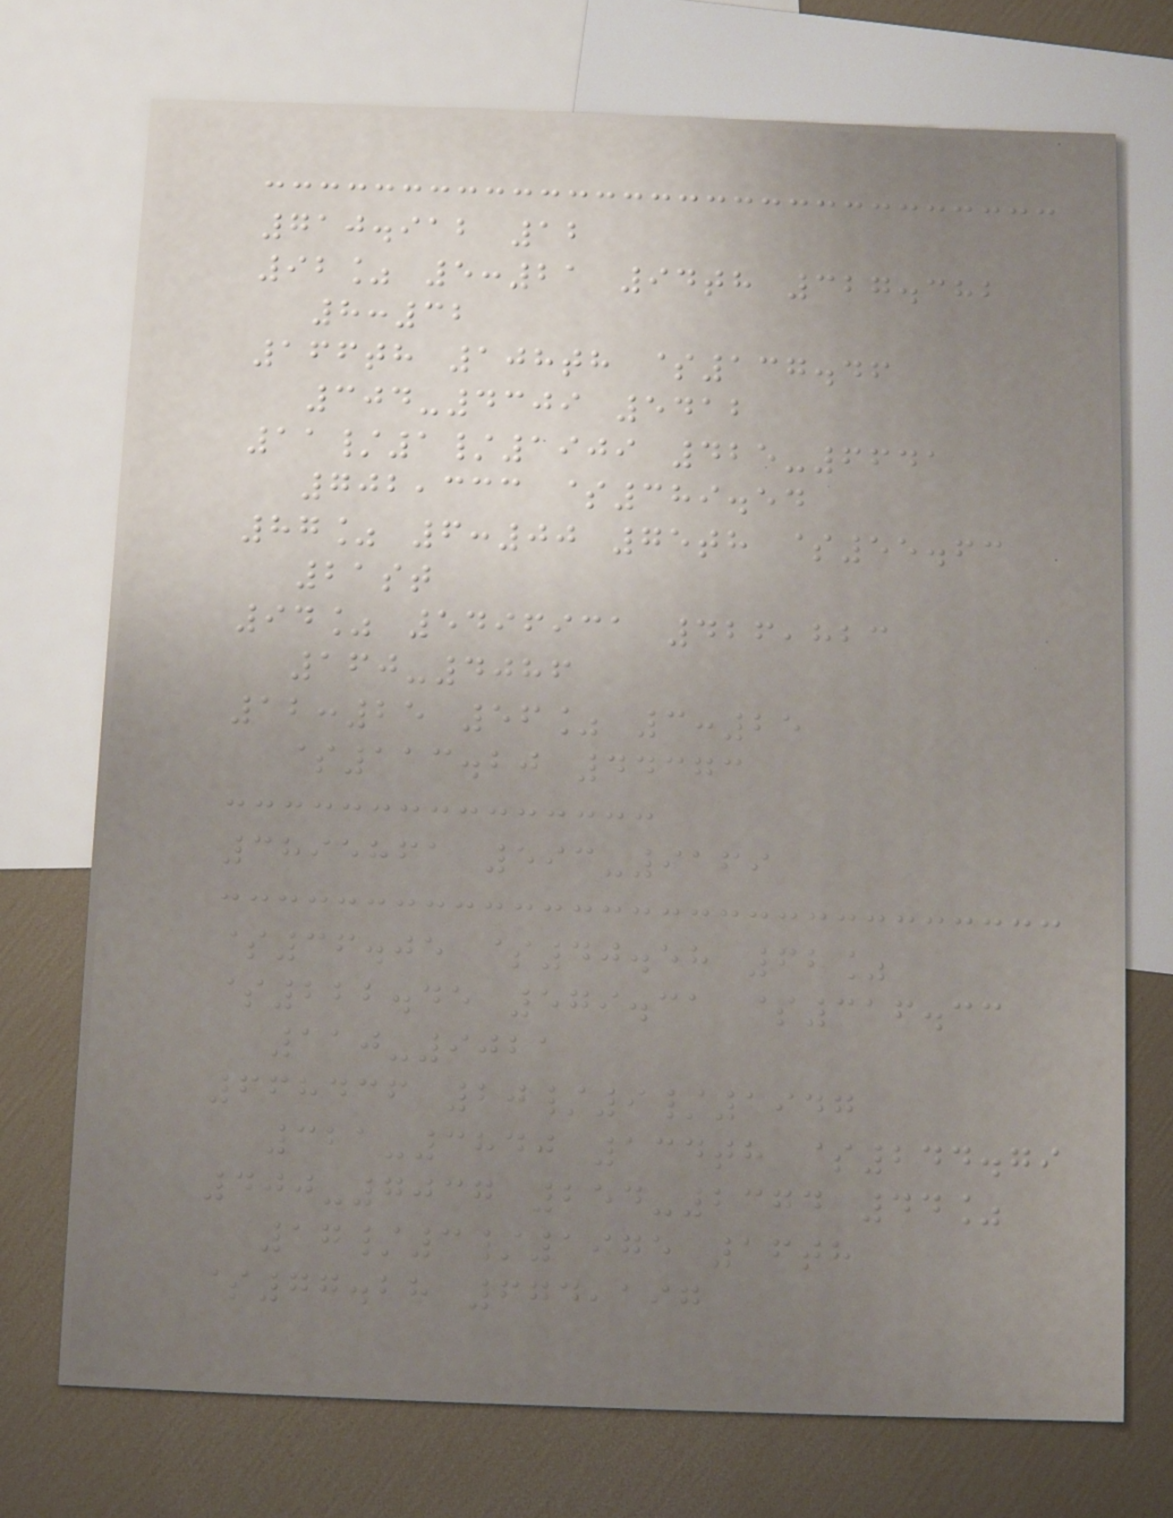710.912 12
92% 5:21 94th 327.382
8:32
166th 108th $137.46
304-4309 5412
11/1/1909 425-6641
702,333 $389.54
87% 6:00 75th $55.63
21st
94% 5496931 426,823
160-4086
12:25 56% 3:25
$113.20 44373
3895861 593-9169
$36.05 $40.58 62%
$222.45 579.31 $316.33
110-9021
668436 20/9/1947
321-3840 134th $244.79
400-7037 254-2374 44%
17/3/1975 16th
$77.28 674,197
